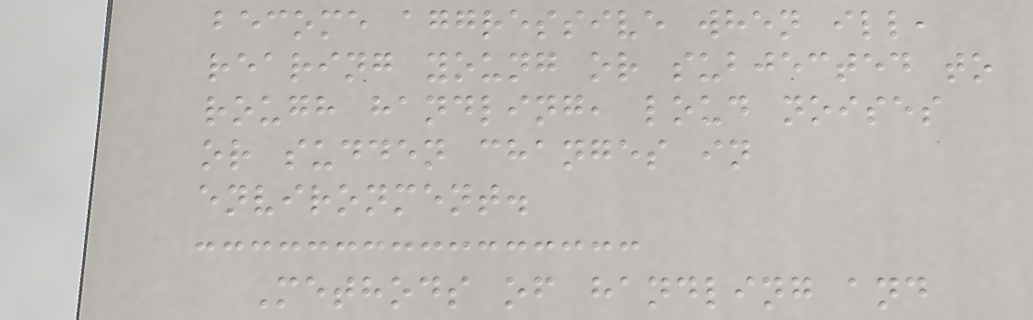become aggressive when ill,
rearing young or subjected to
rough handling, loud noises
or sudden changes in
environment.
Methods of handling and
